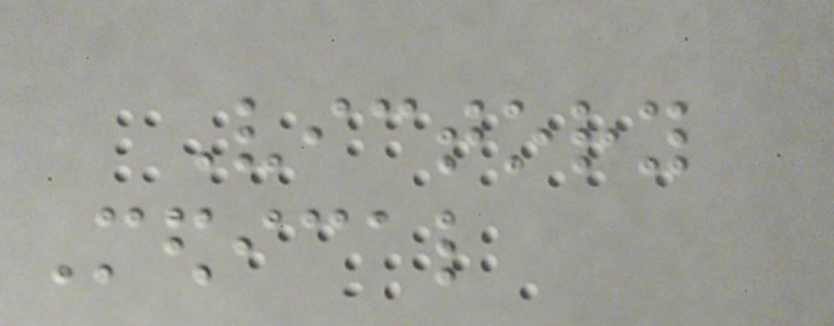Victory
Medical
